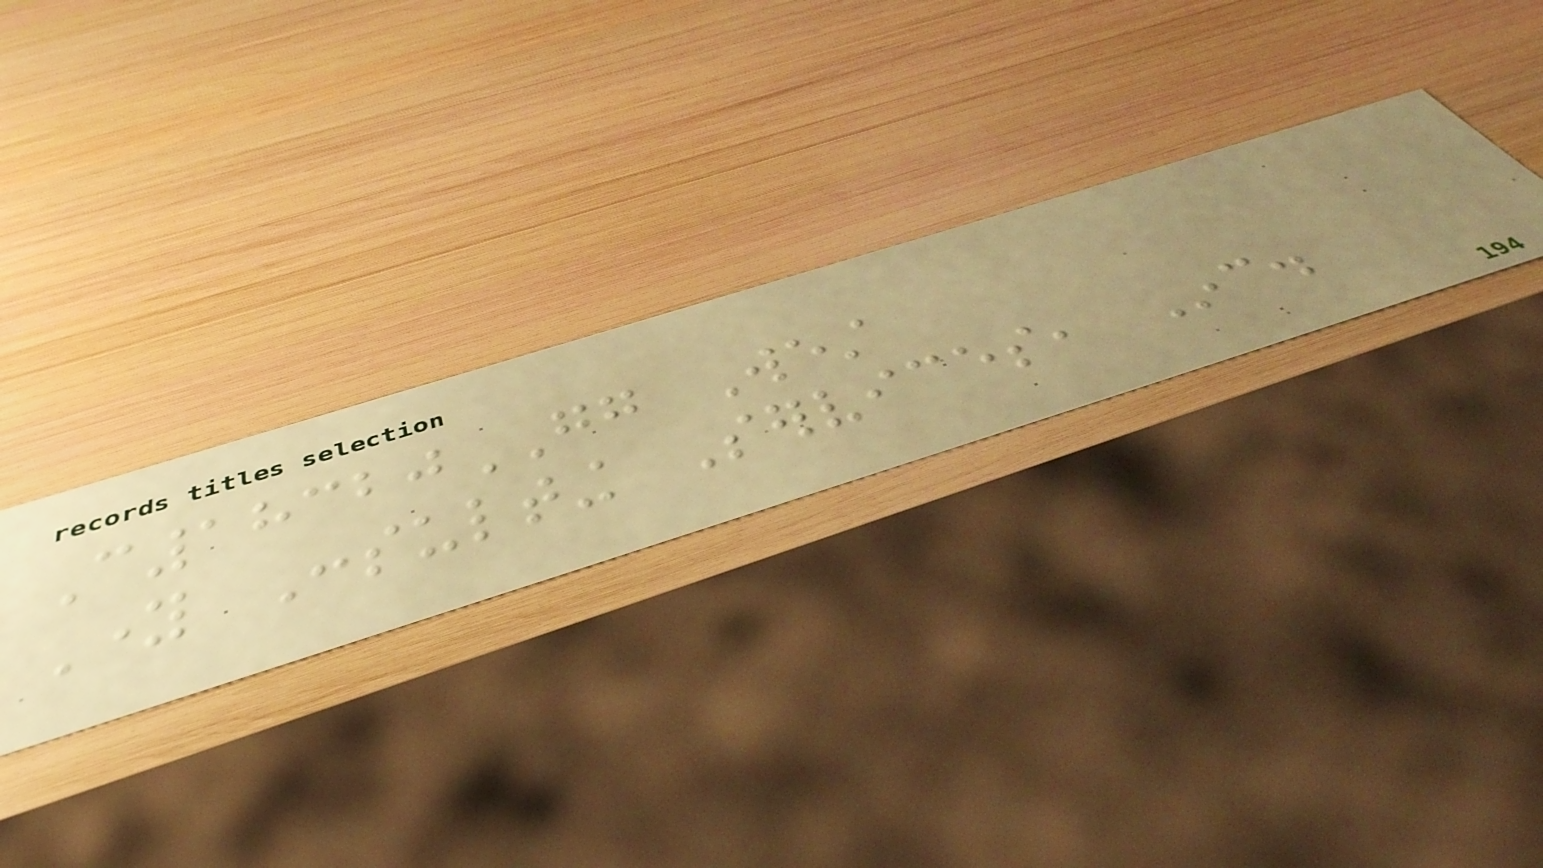C18320GG West
Young Consulting Services, Inc.
